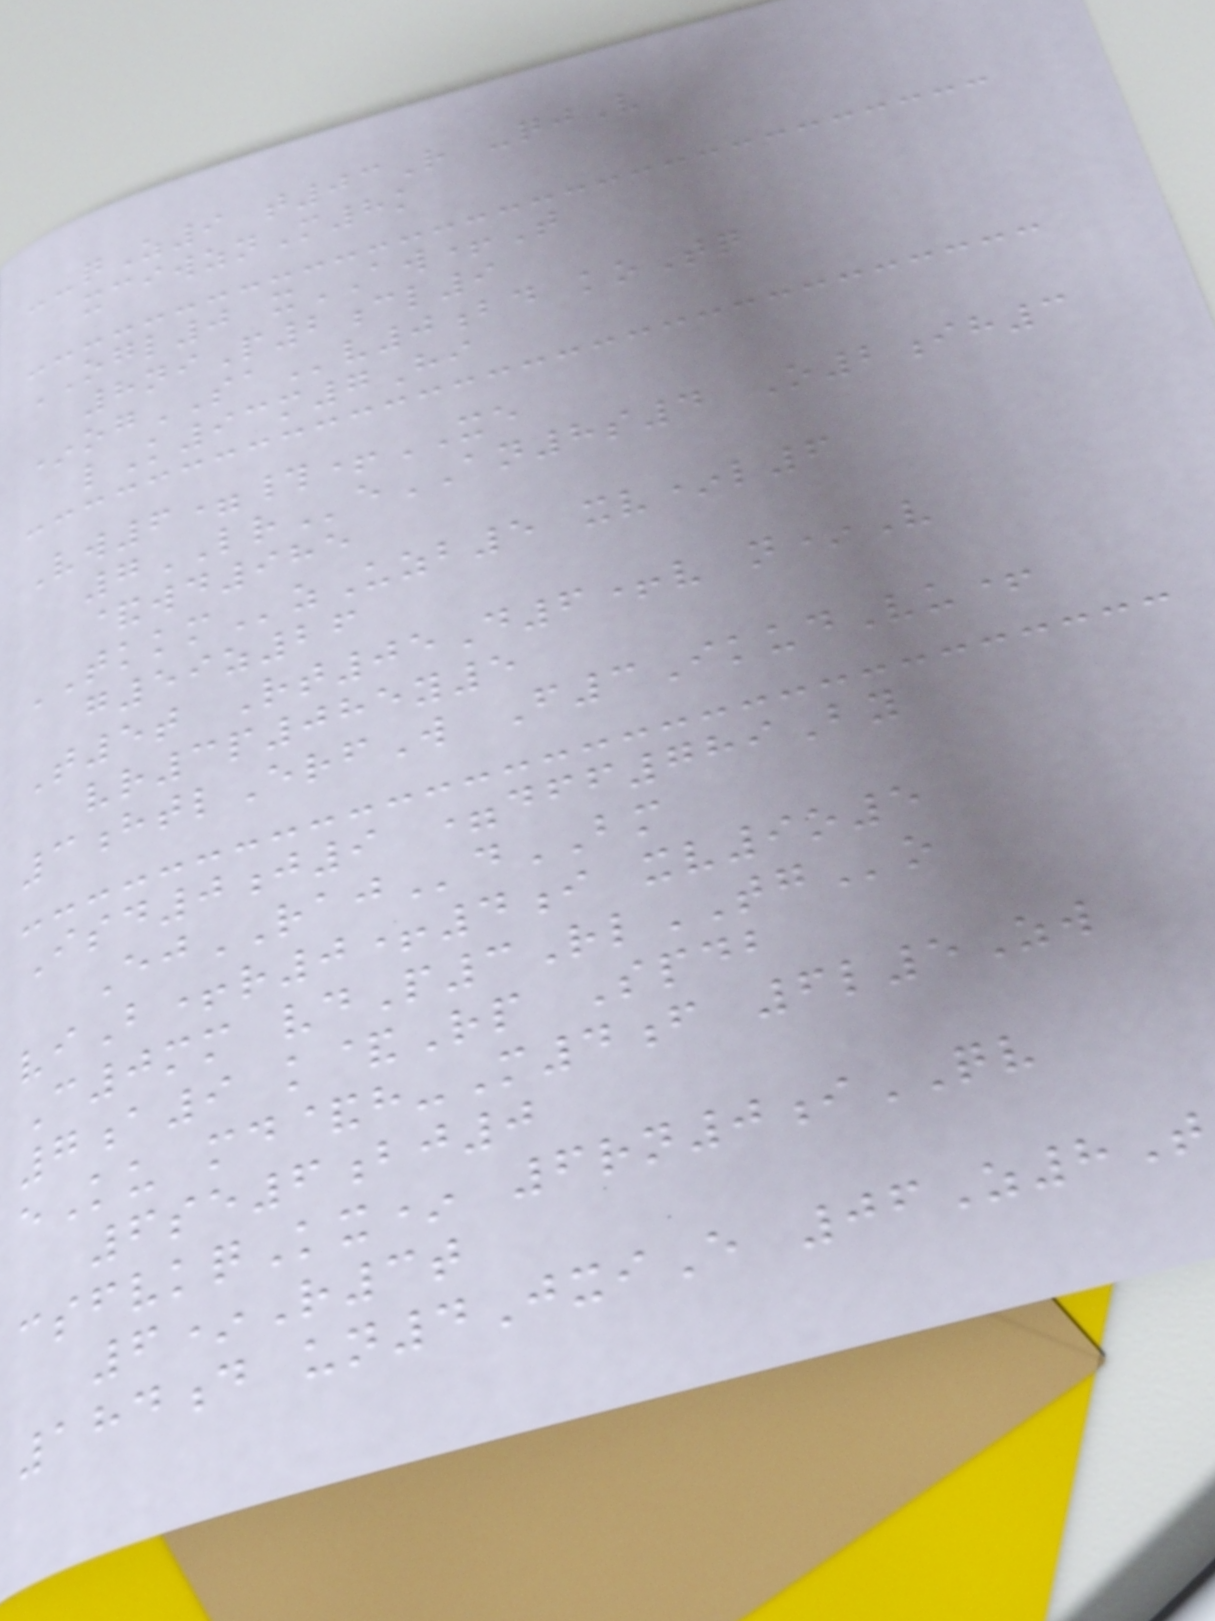--qZ9 t03R -qjV
xciwznM8k
OGL0 xAW+T
8niP2cl9
*ogSAv0bd koTq
lK93m7Hi
Vw6=#+XE
7LReAN8s4 O2ih3
&wd985
TKKMzUzb5 xv*l6
g59z26
T5t Rt05D6+v n*V
vr3p085y5
3htlErfW F3IkudVu+
Isd0j9 =dff789By
EjRAJdBM
viB+r0+4i xv9o5
C0mm vdP3RlTGo
7a9 k&Rp Spdb
eKu md&h-M4f 6l5Zw
6se6bj0
csfvkqKx* 6rn0iQV
6*R3t
184d un4JxiE 06Z8T
